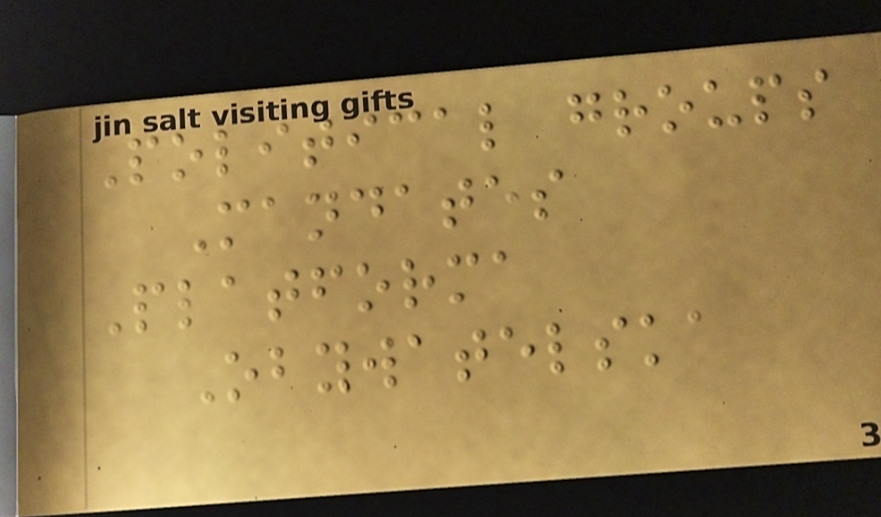Political groups
Mandates
Platforma
Obywatelska
